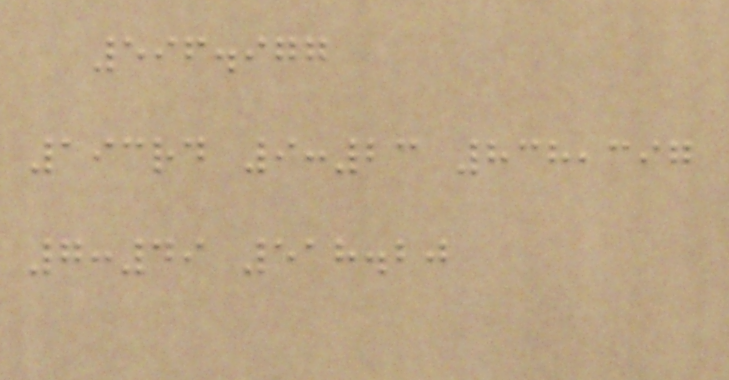596.977
193rd 9:23 838,397
7:49 518.20
